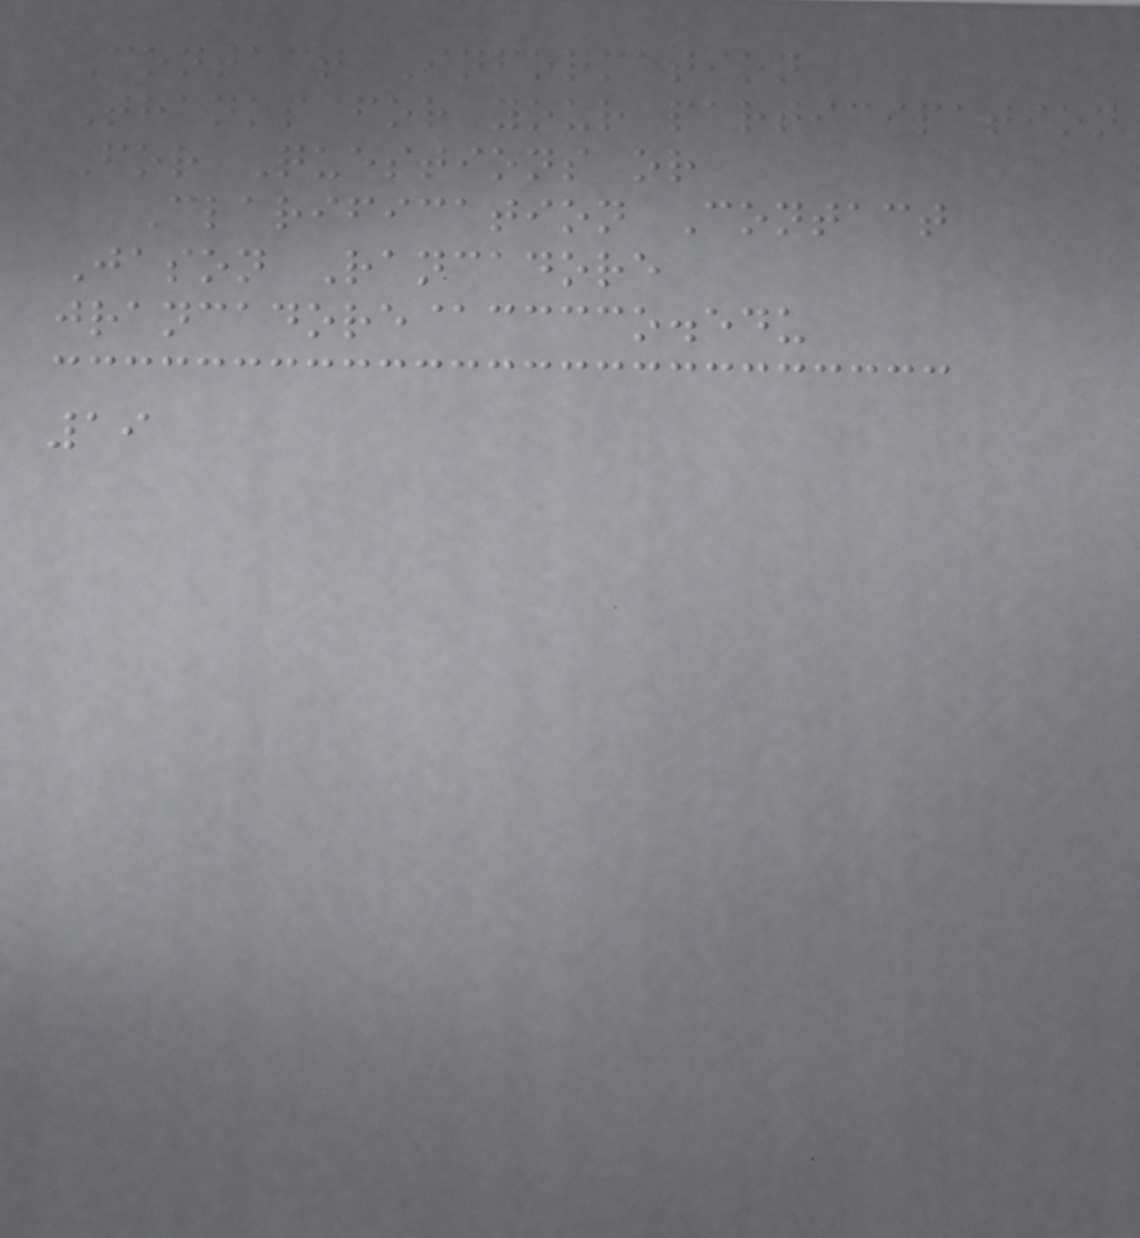Contact Information
Thanks for your participation
For Questions or
Clarification Contact
Jason Rancadore
jrancadore@cccco.edu
19
